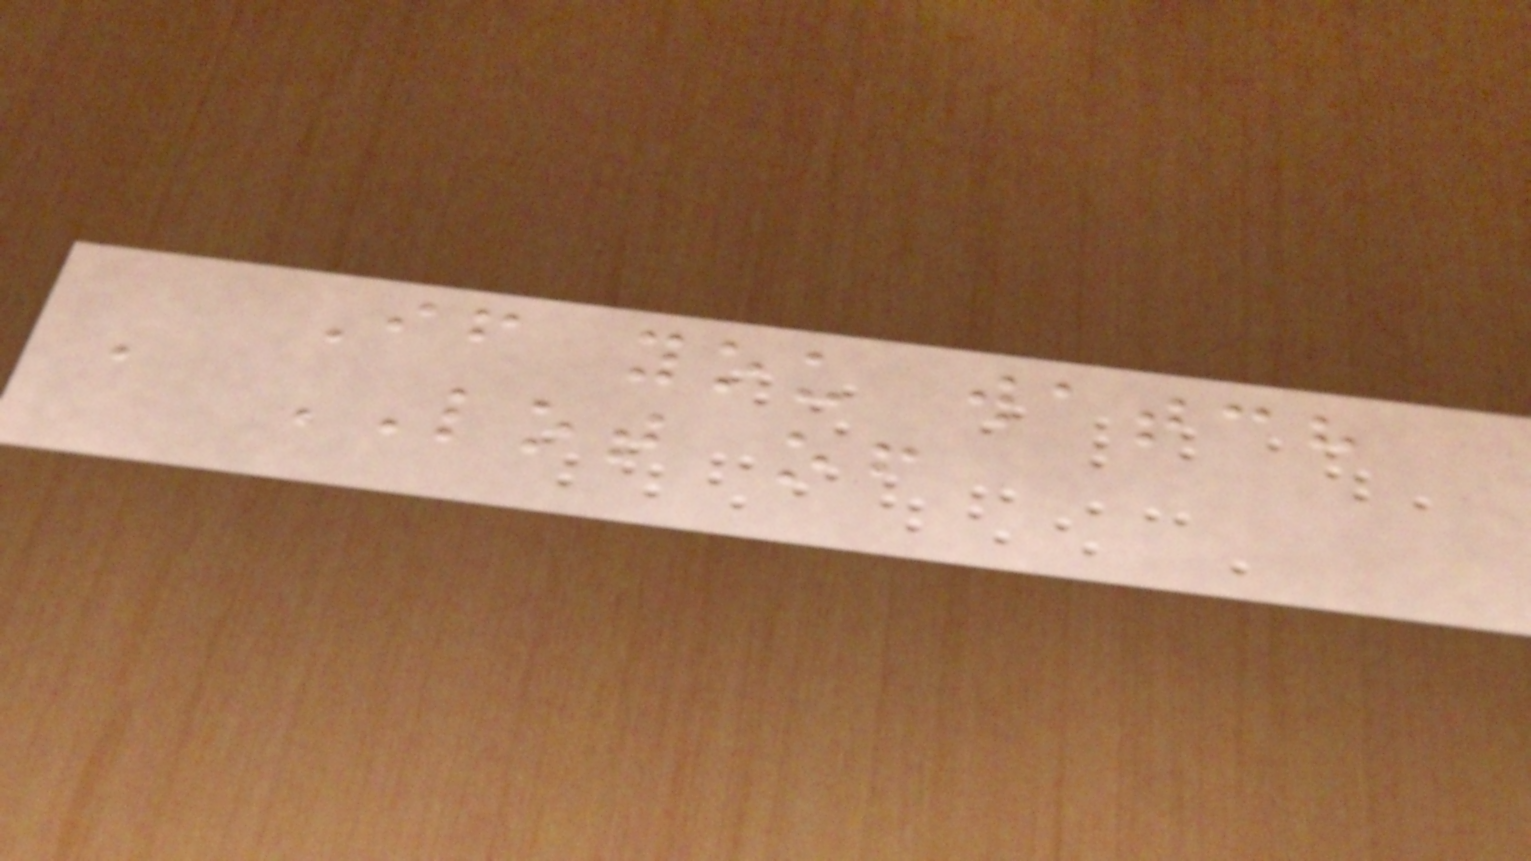If you watch
a LOT of
